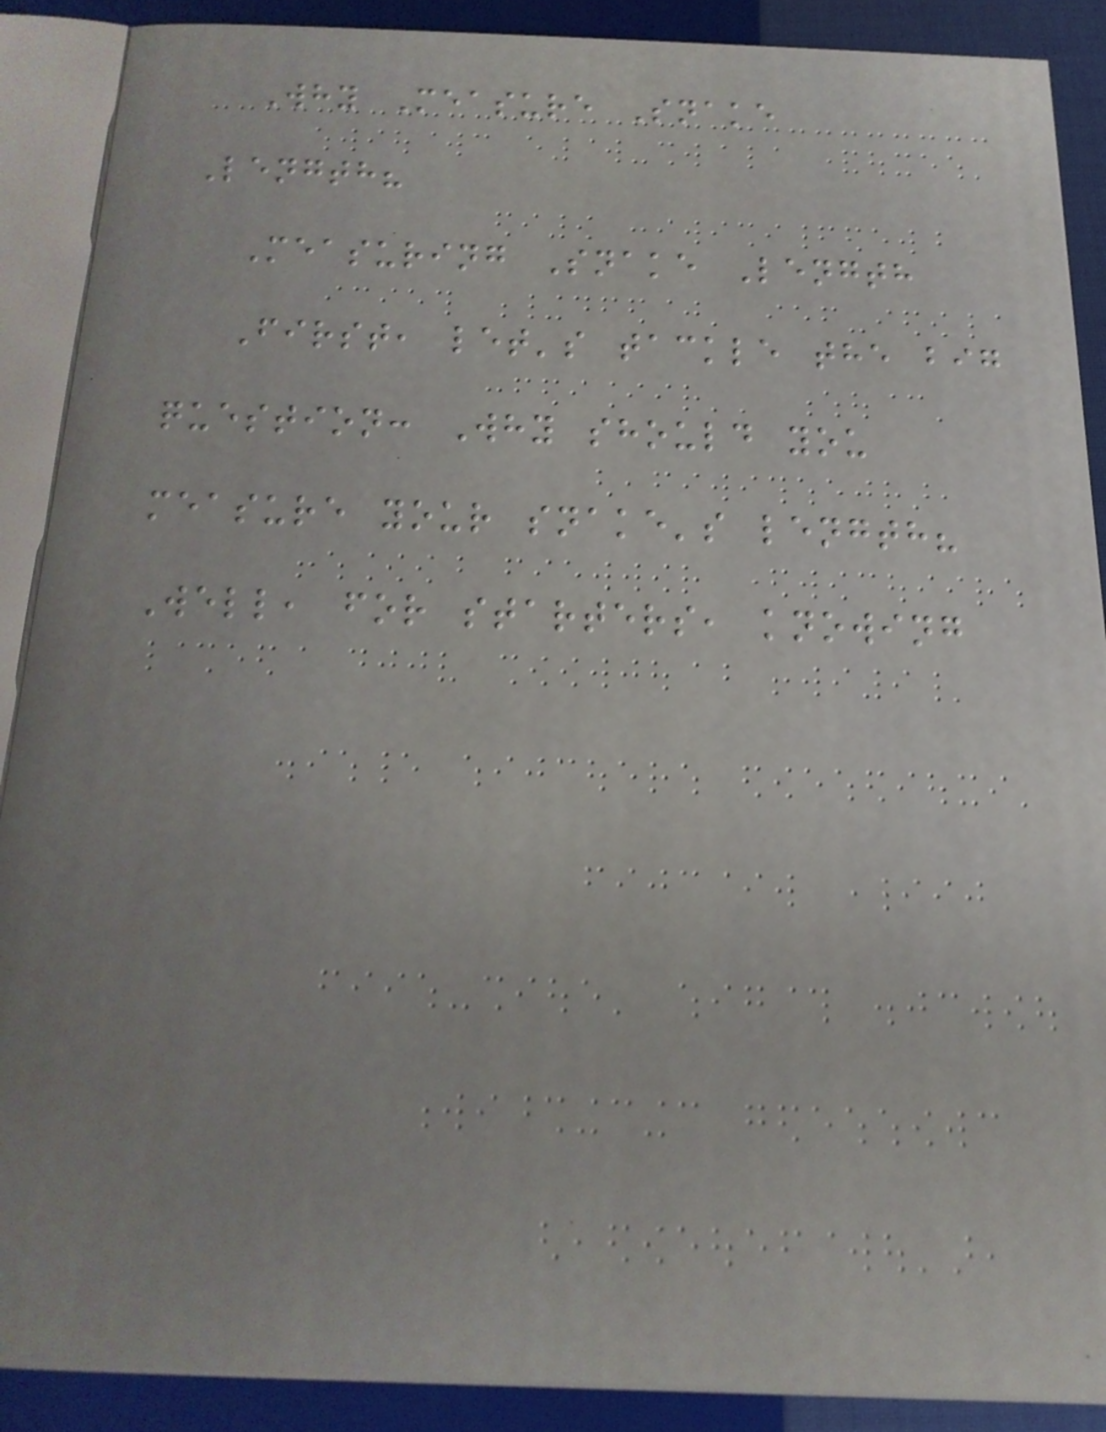Why Measure Snake
Length?
Measuring Snake Length
First, let's tackle the big
question: Why should you
measure your snake's length?
Well, for starters, knowing
